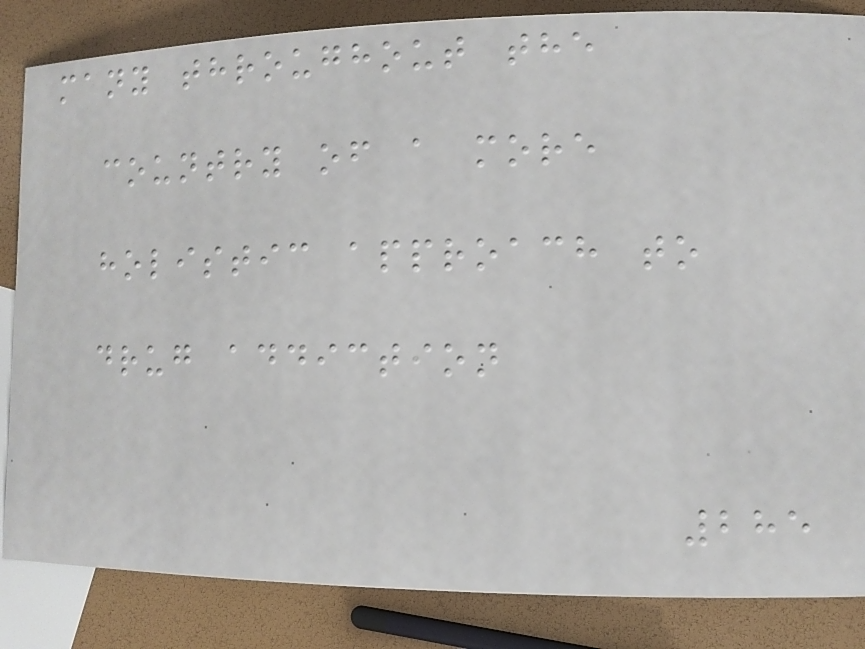many throughout the
country of a more
holistic approach to
drug addiction
285
